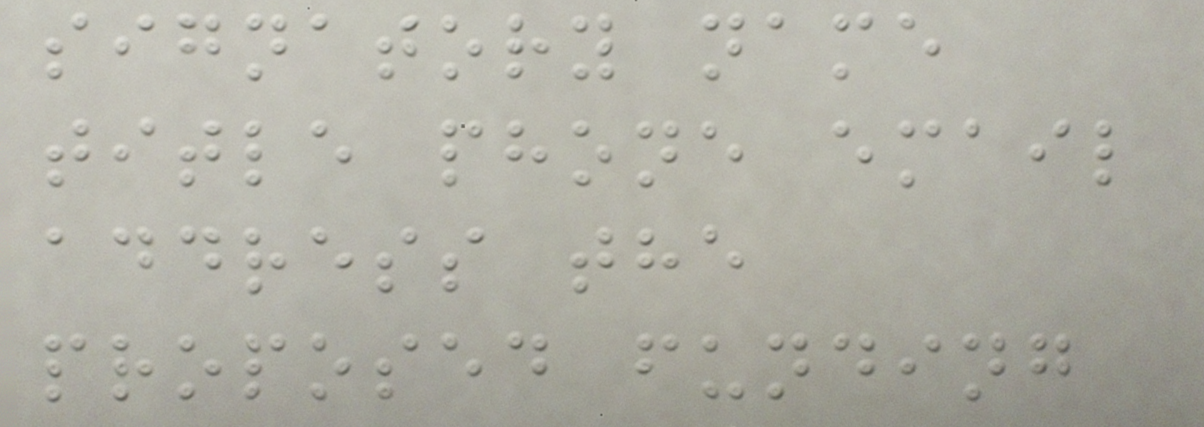signatory name
title phone email
address the
proposed funding
